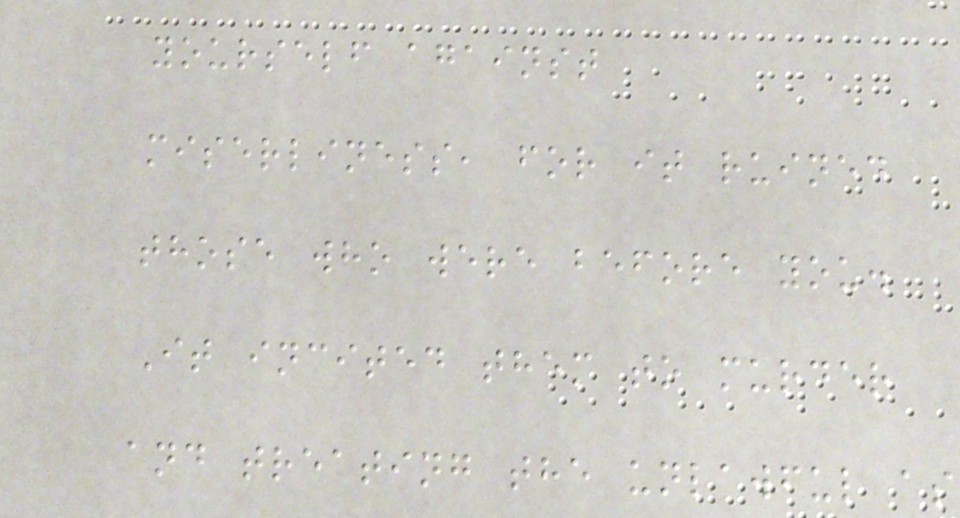yourself against
miserliness, for it ruined
those who were before you.
It incited them to murder
and treating the unlawful as
